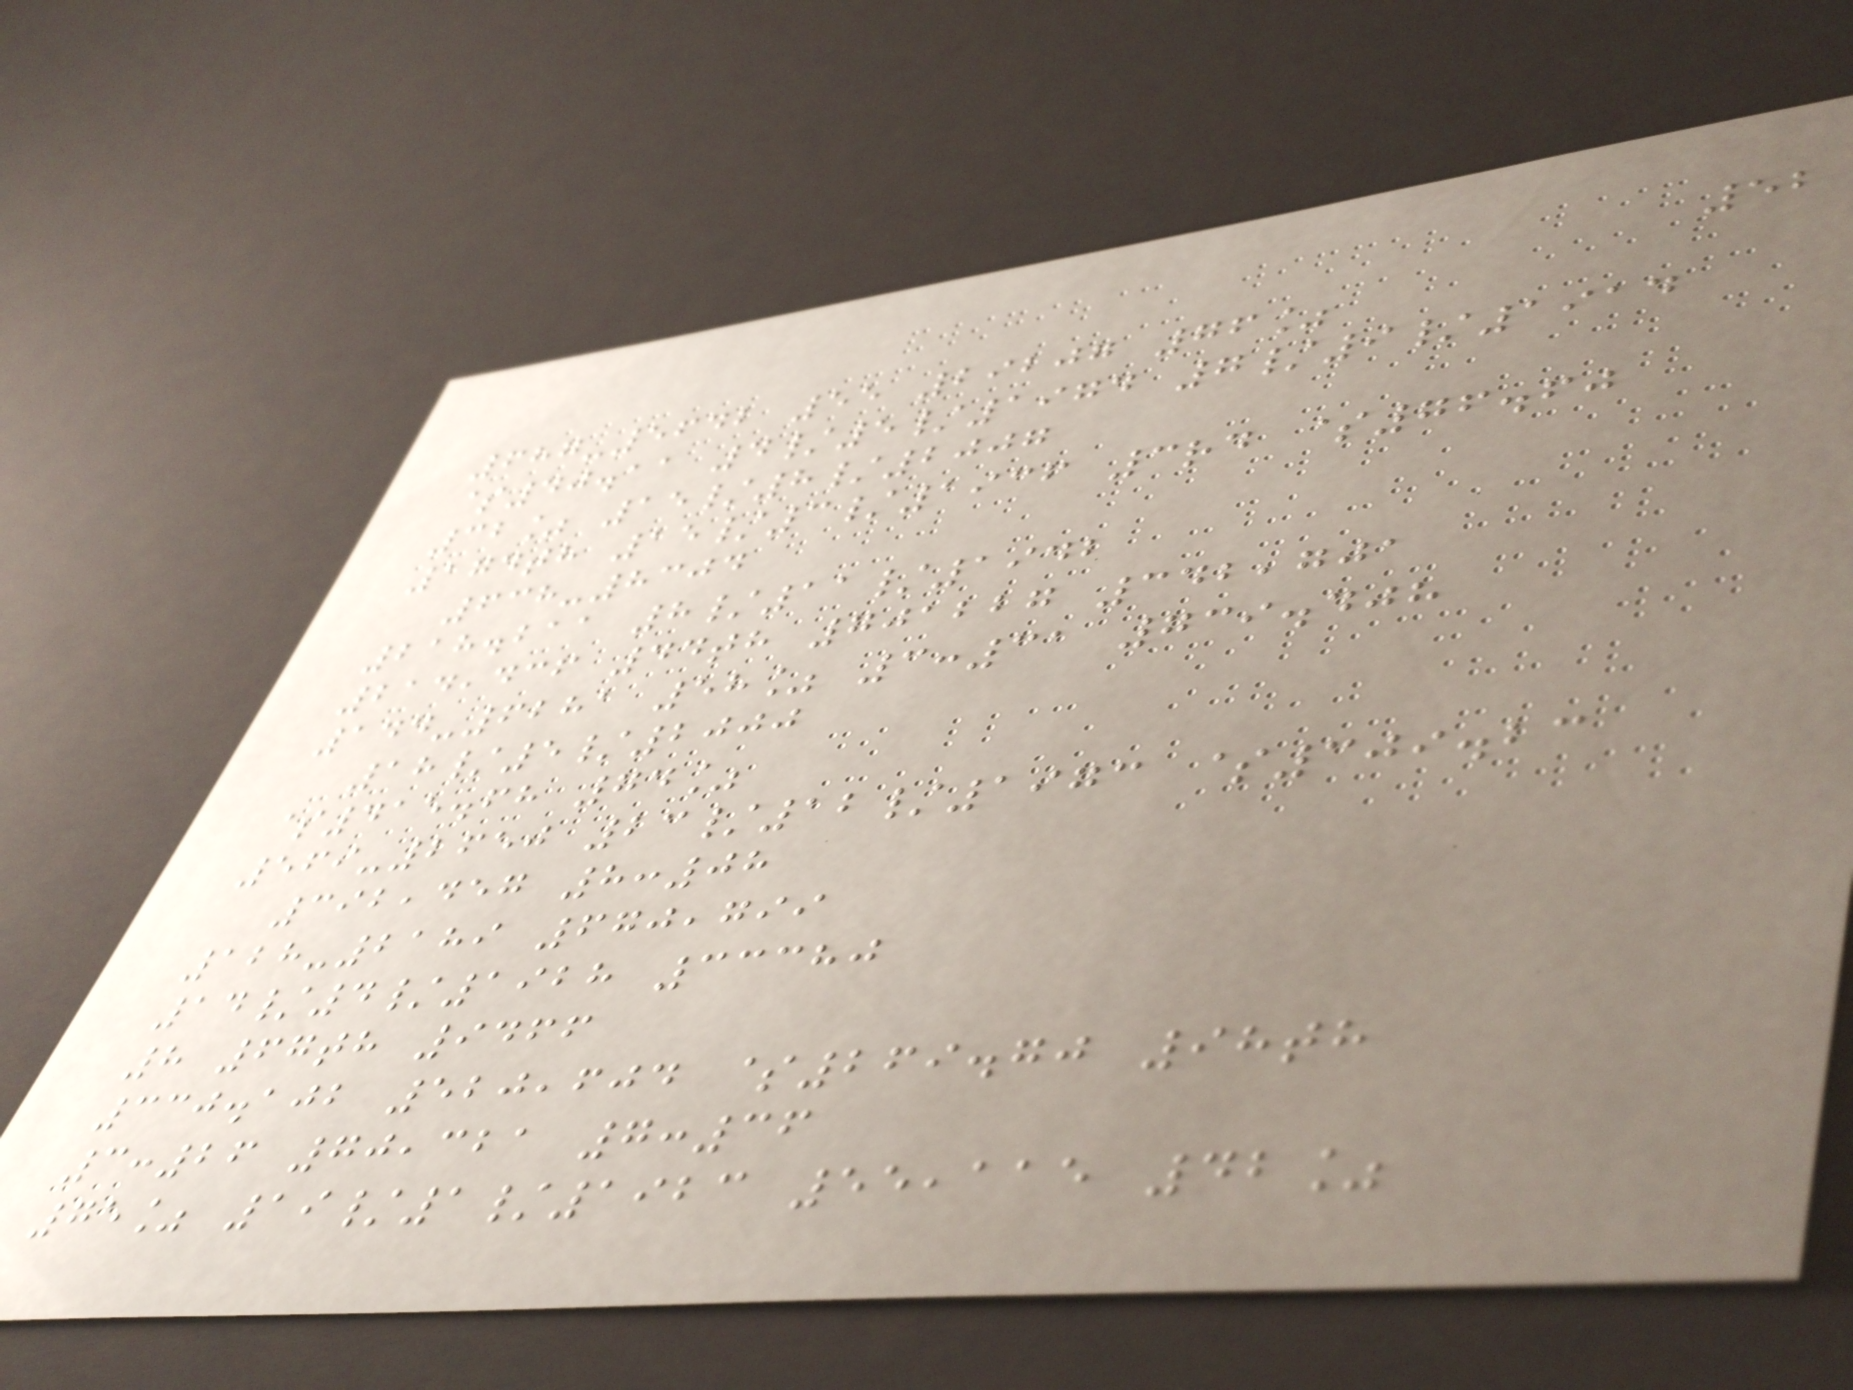52
687-5642 55 29207 76%
$40.11 4/5/1974 7/9/1914
32% 15/8/2007
174th 15/3/1936 3rd $76.60
638-8304
218.211 8/11/1942
214,436 44th 701227 342,701
144-6281 58% 3:31 739.408
18/5/2000
$415.68 74%
569-2650 23/12/1973 $309.23
392,457 8:08
128-2189 670,799
14/4/1928 33380
8 67th 9466
330.102 520,604 $269.70 98th
3:26 70,321 7:36
75% 19/1/1923 55,115 42%
